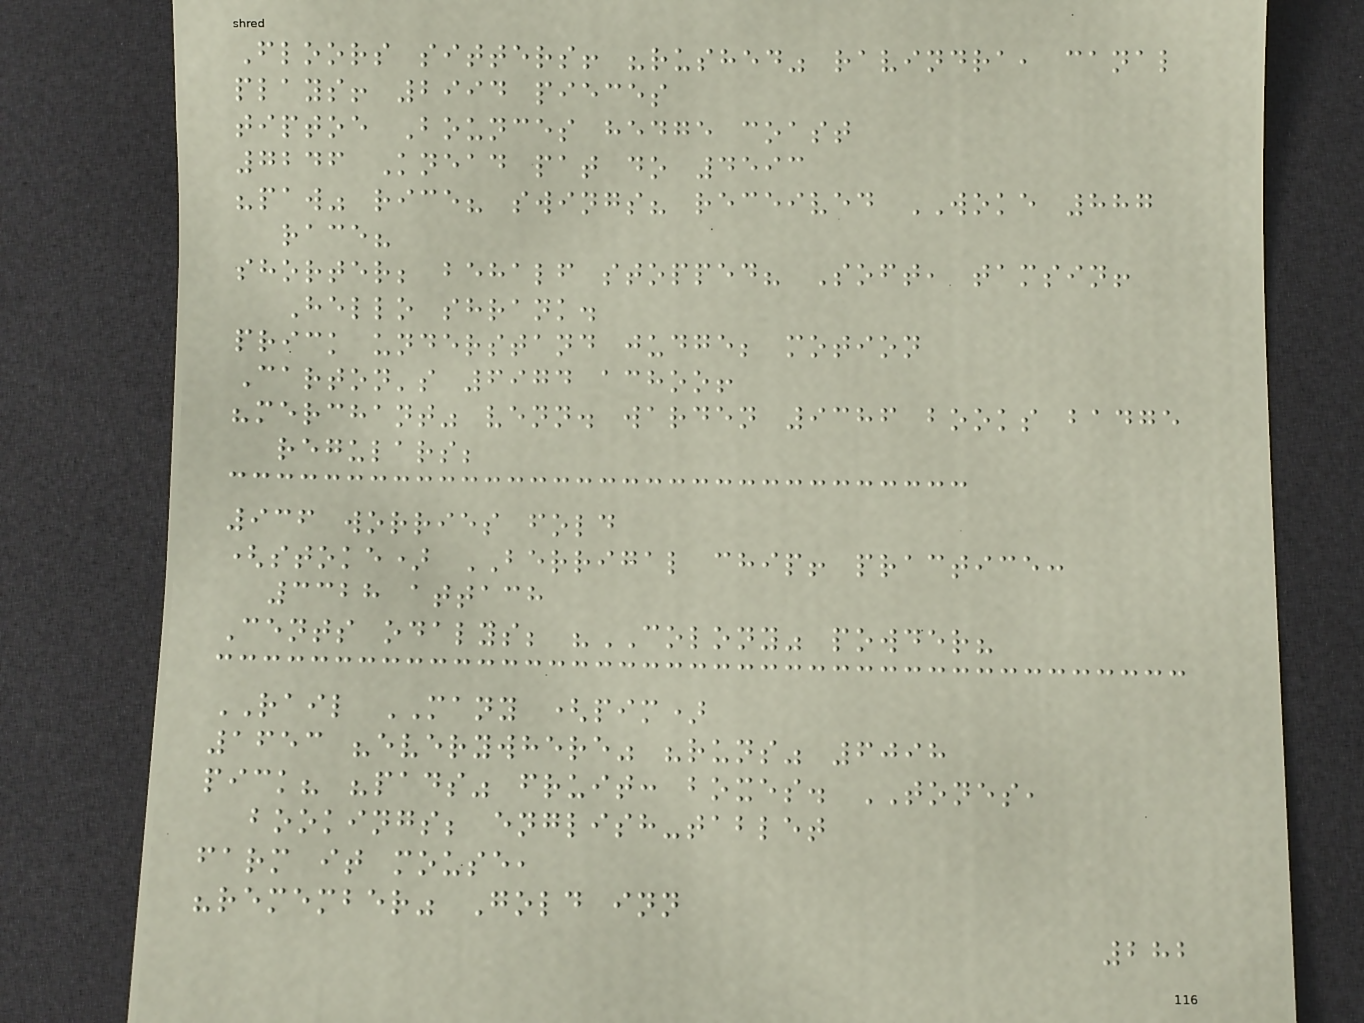Floors sitters! "rushed" ravindra, canal
plays! 2994 pieces
tiptoe Bounces hedge coast
7246 Knead pat do 4593
"paw" rice? swings? received WOKE 887
race?
shorter; behalf stopped? Soft, tamsin!
Hello shrank.
prick understand judge; motion
Carton's 6974 achoo!
"merchant" venn. warden 9386 books badge
regulars;
936 worries fold
(stoke) BERRIGAL chip! practice:
3328 attach
Cents odalys; "COLONY" powder?
RAIL MANY (pim)
1653 "everywhere" "runs" 6098
pick? "pads" fruit: boxes. TONES,
bookings; english-tablet
farm it mouse,
"remember" Gold inn
282
